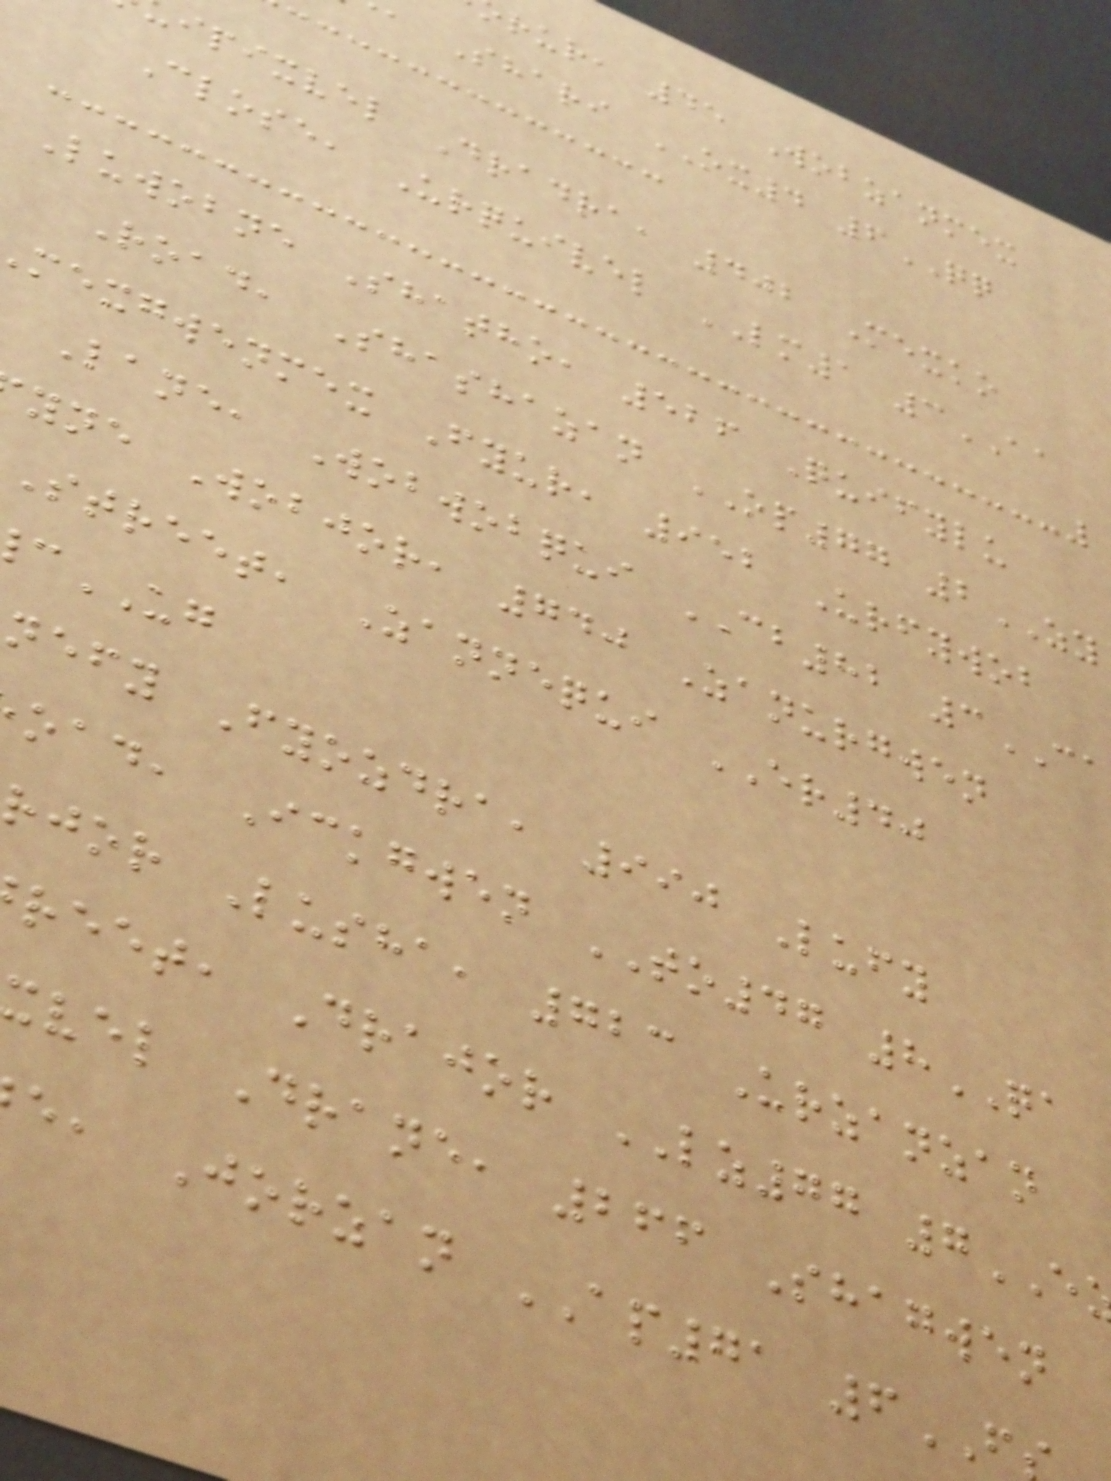rur, 45 Wobzanmex
, Shari OX4 6QQ
ipixvel Dradra, 402 Mexko
Close, Urquivel LM1 3AA
Luwobne Shatho, 526 Quifylu
Road, Shashazan OP77 2ZY
mexgwenmex Fyur, 952 Urfywob
Lane, Wobwobqui CB82 3CA
yne Wobjor, 740 Zanurgwen
Street, Zannequi ER40
UG
nefy Fyozdra, 990 Lufy
oad, Ickgwen TO47 8QA
rjor Lusha, 723 Urzanzan
reet, Drajor LZ77 7
vel Drane, 266 Shagwen
e, Jorzan AP71 6
